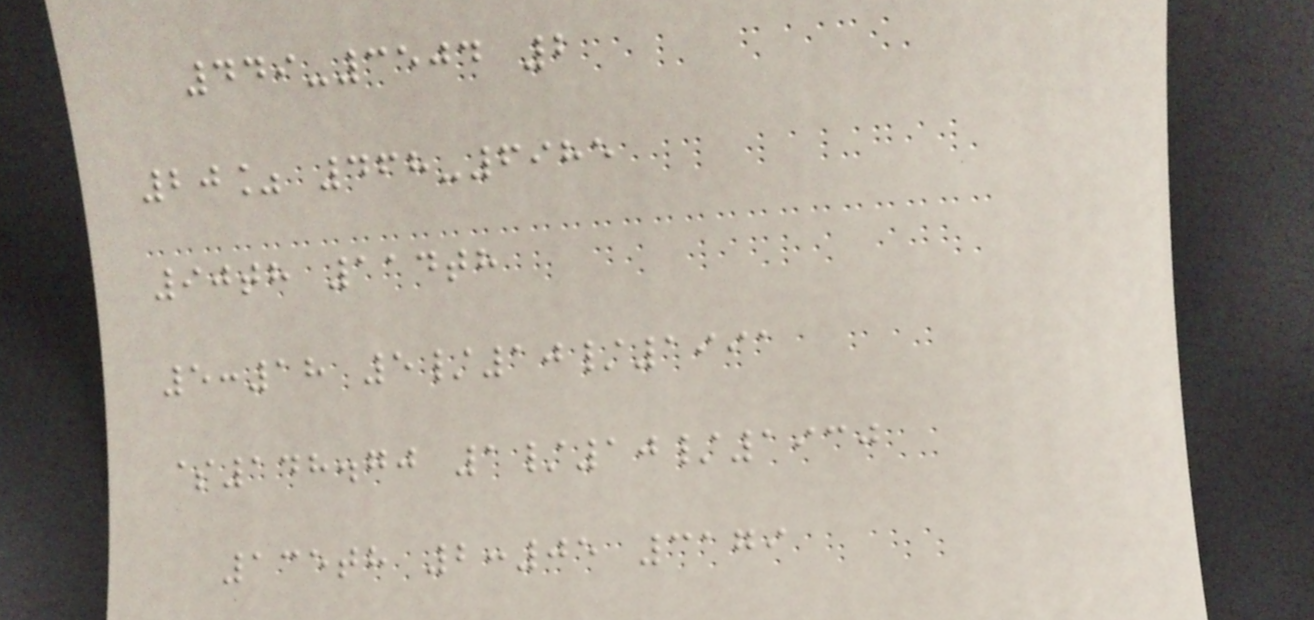449-3504 2
20% 468-6985
90th 114th
5:18 5/10/1991
$148.70 1/10/1930
135th 2:05 3179
